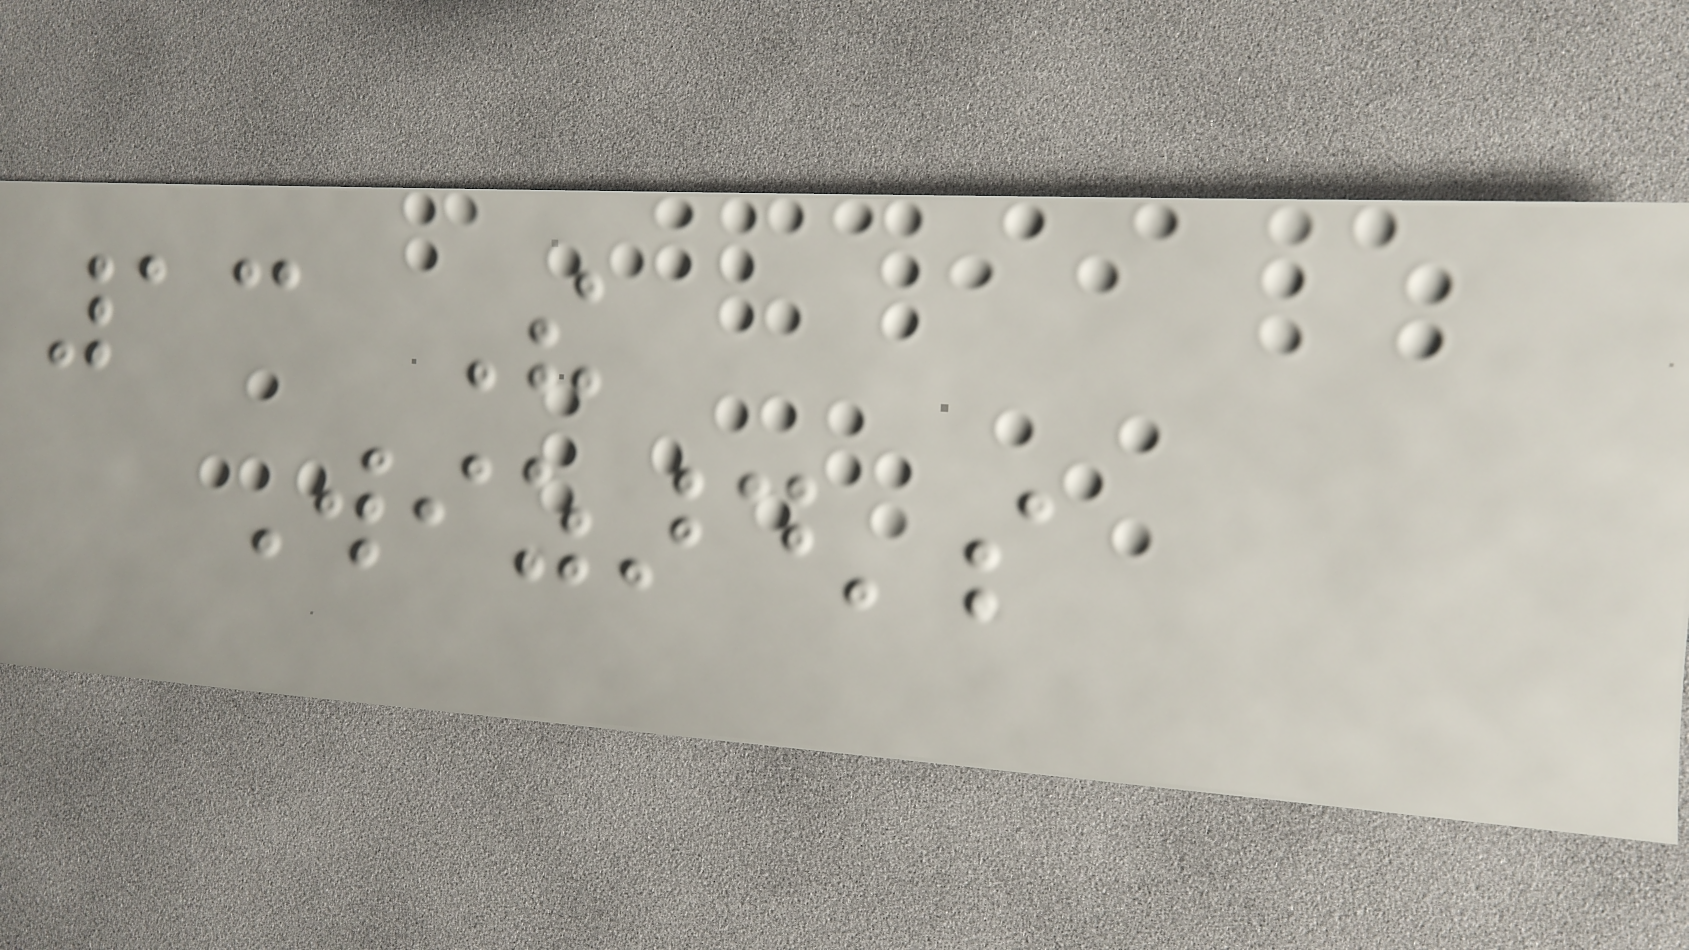13 The
Wizard's
